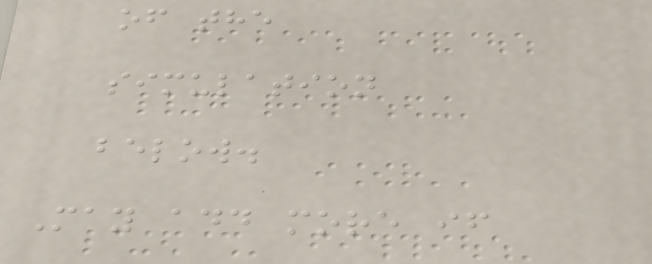of the
simulation
below.
May add more if
